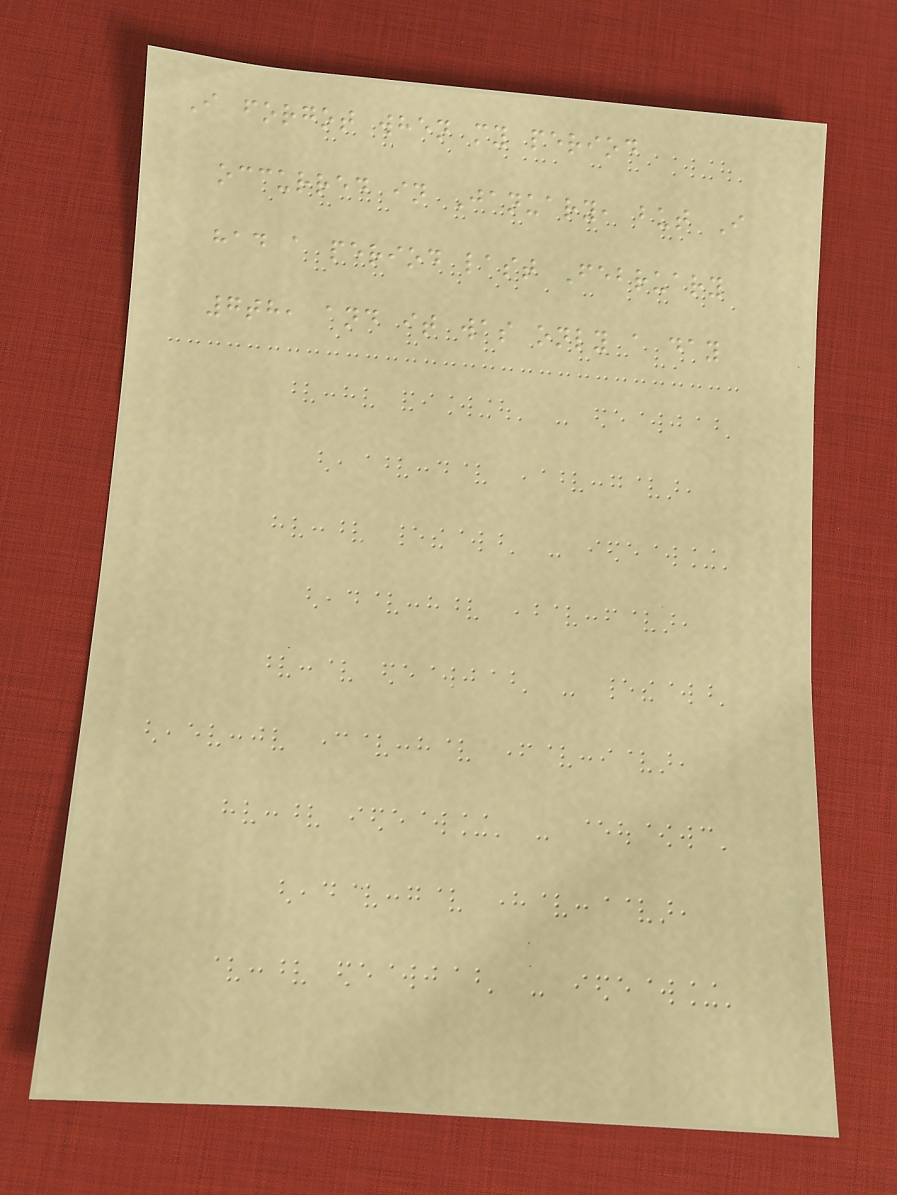I forgot when my period
occurred in January, but I
had a period last February
7th, and it was only a day
